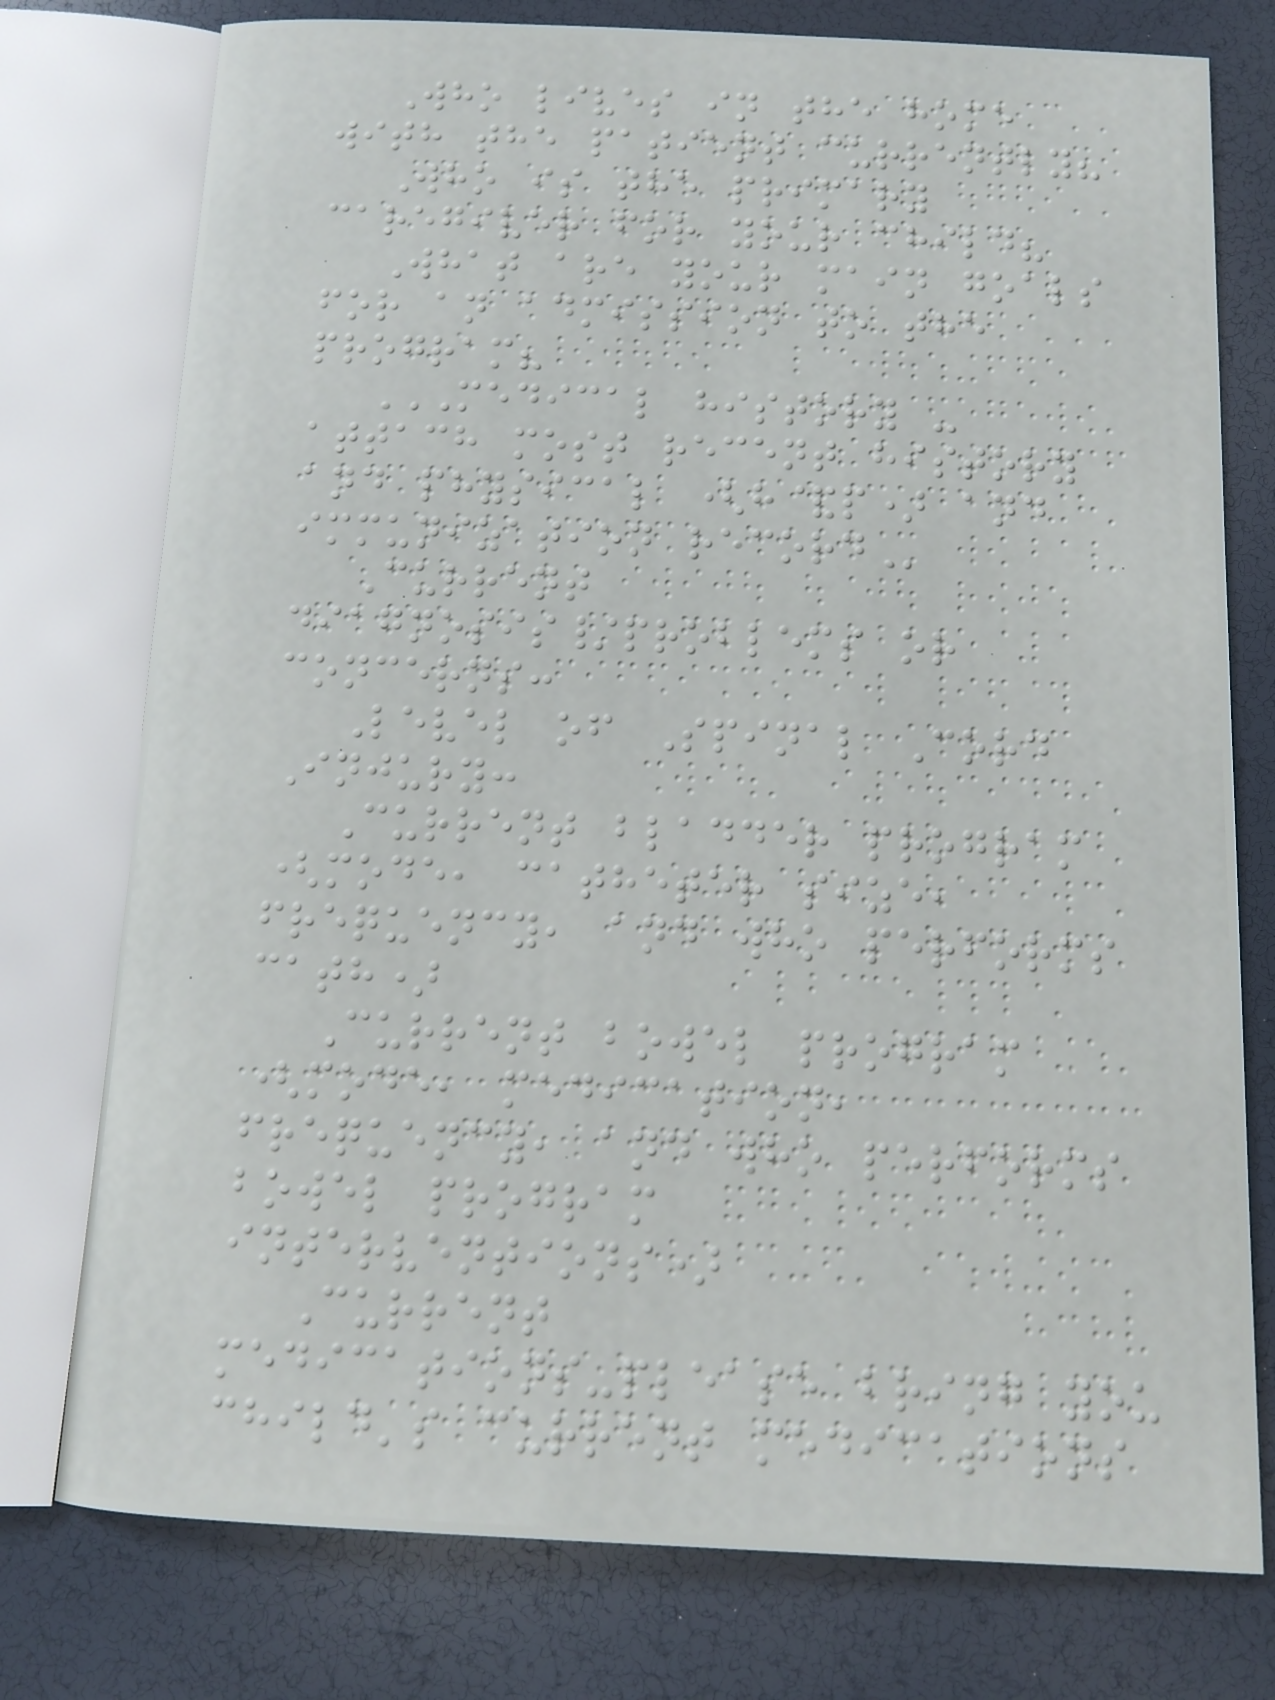Who lives in the home
with the patient currently?
Who is the primary
caregiver for your child?
What are your main goals
for an admission to the
program?
MEDICAL HISTORY -
ATTACH MOST RECENT HISTORY
AND PHYSICAL (H&P) AND
IMMUNIZATION RECORD
Current
diagnosis/problems or
concerns:
Level of Spinal Cord
Injury:
Current bladder program
(mode, catheter size,
frequency, and who performs
cath)
Current bowel program
(mode, medication,
frequency, and who performs
bowel program
interventions)
Current
medications-please bring you
child's current medications
